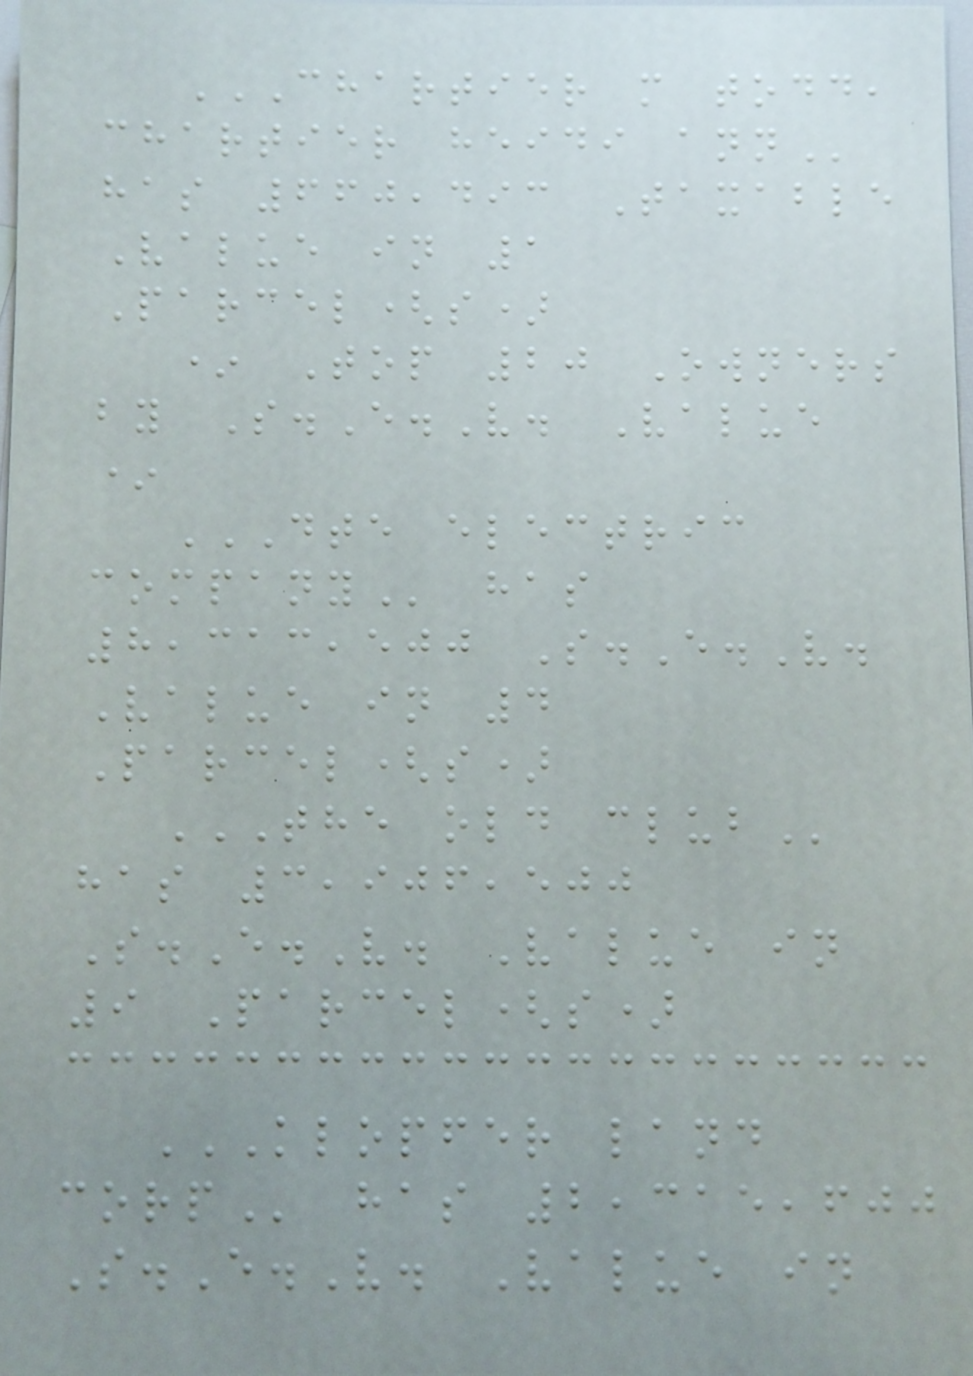CHARTIER M TODD,
CHARTIER HEIDI ANN
has 660,493 Taxable
Value in 1
Parcel(s)
* Top 20 Owners
by S.E.V. Value
*
DTE ELECTRIC
COMPANY has
8,313,500 S.E.V.
Value in 4
Parcel(s)
THE OLD CLUB
has 3,906,500
S.E.V. Value in
9 Parcel(s)
KLOPFER LAND
CORP has 2,315,600
S.E.V. Value in
